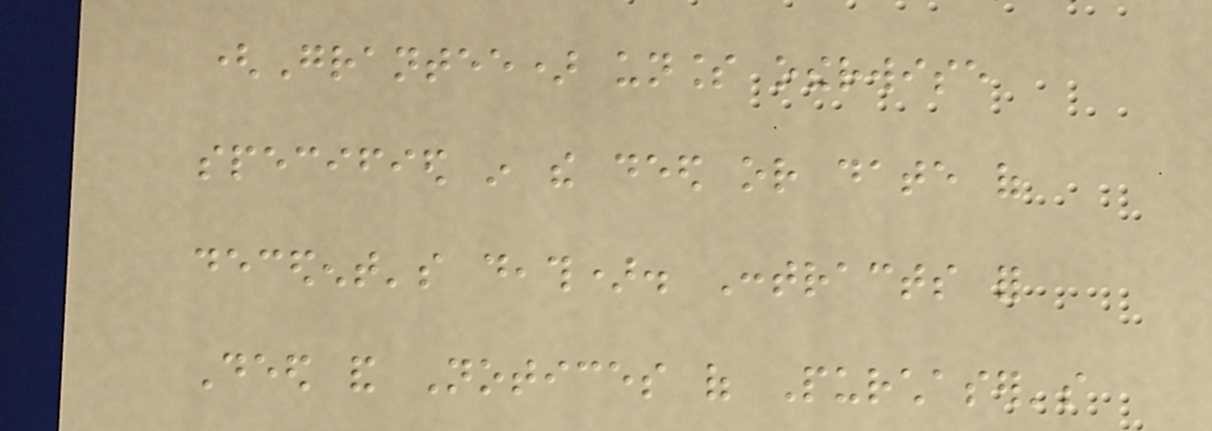(Grantee) unless otherwise
specified in the deed or date of
decedent's death). Contracts for
Deed and Notices of Purchaser's
